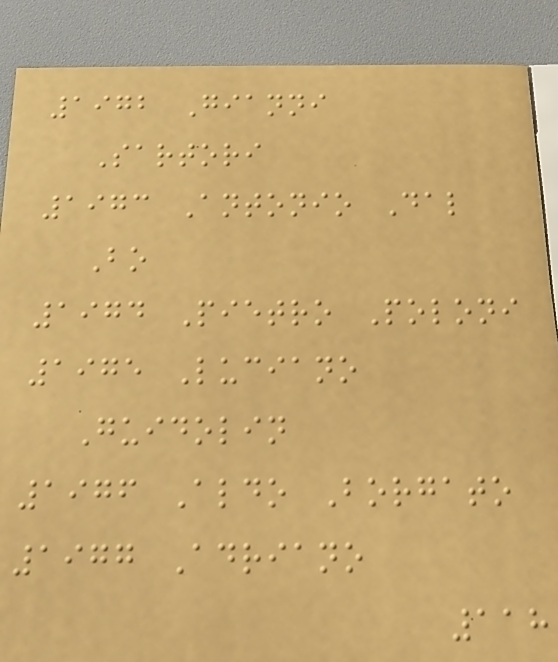1972 Gianni
Sartori
1973 Antonio Dal
Bo
1974 Pietro Poloni
1975 Luciano
Guidolin
1976 Aldo Borgato
1977 Adriano
118
